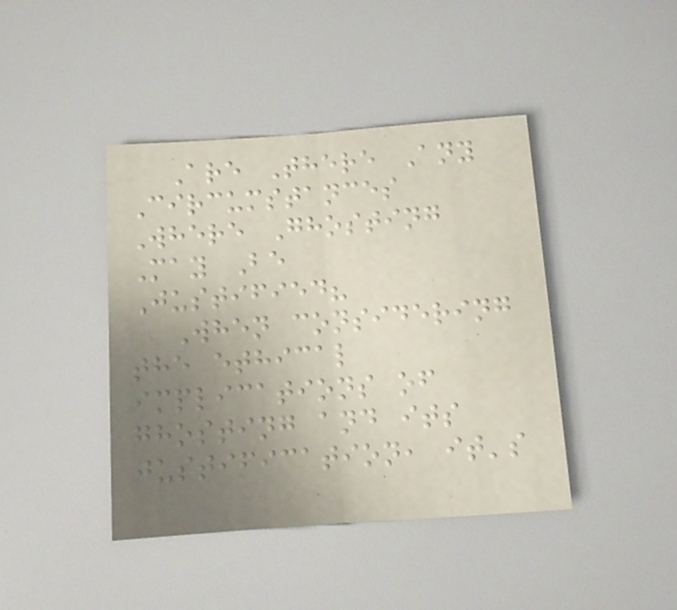Are There Any
Circumstances
Where Ghosting
May Be
Justified?
When considering
the ethical
implications of
ghosting and its
justification, it's
